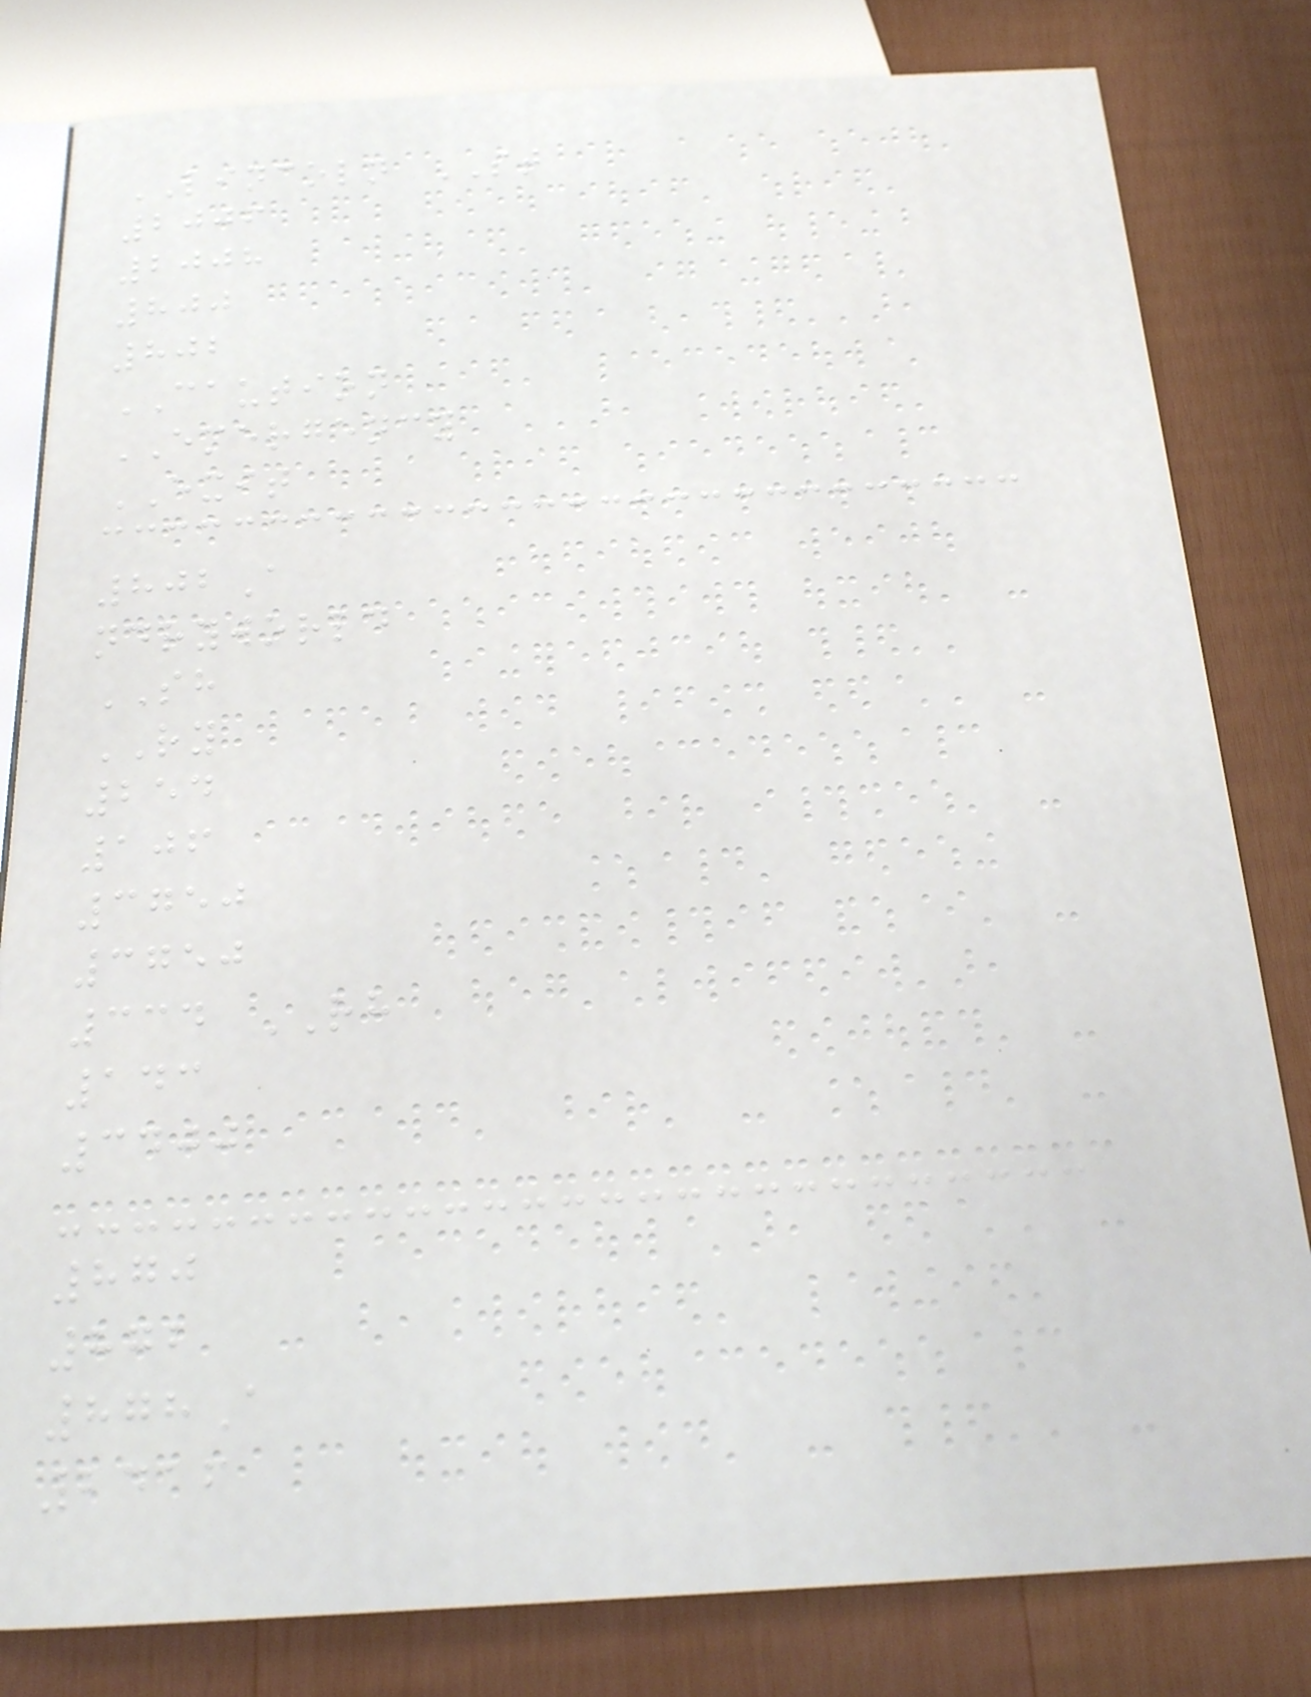LINCOLN ST
2006
2008
800
802
CAUTION
EMERGENCY
EXIT
802A
ndryworld
SH
RY
254
106
3750
3750
334 RH
143
3400
870
872
878A
2416
